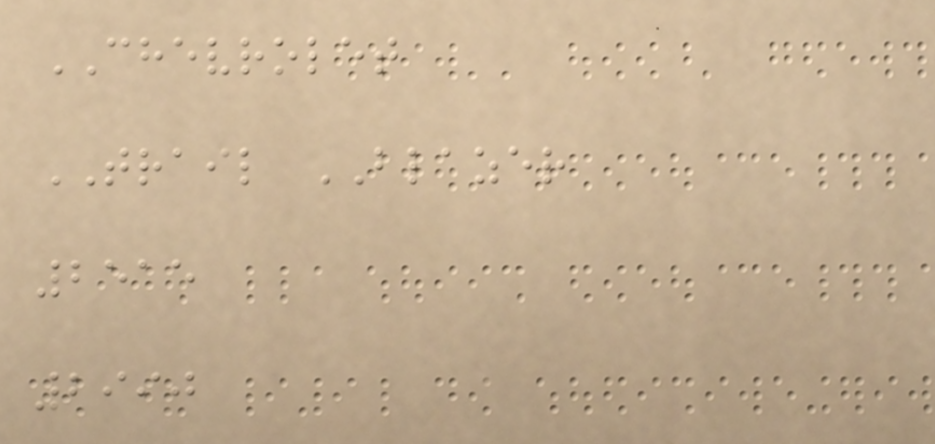CHEVROLET
TRAIL BLAZER
2515
2990
